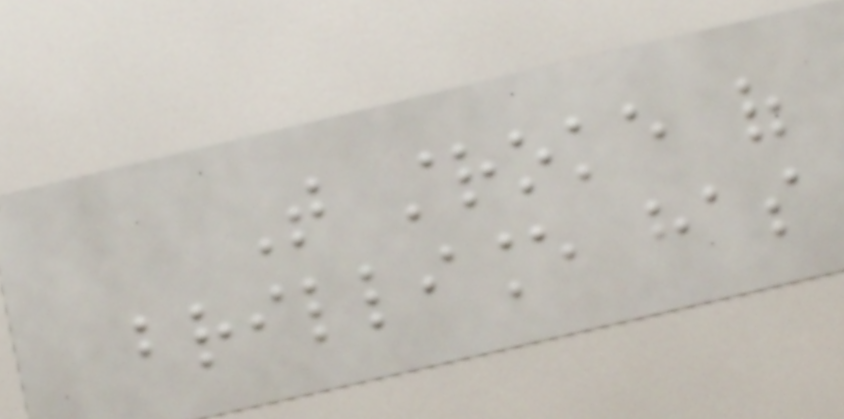That stroke of
brilliance has
